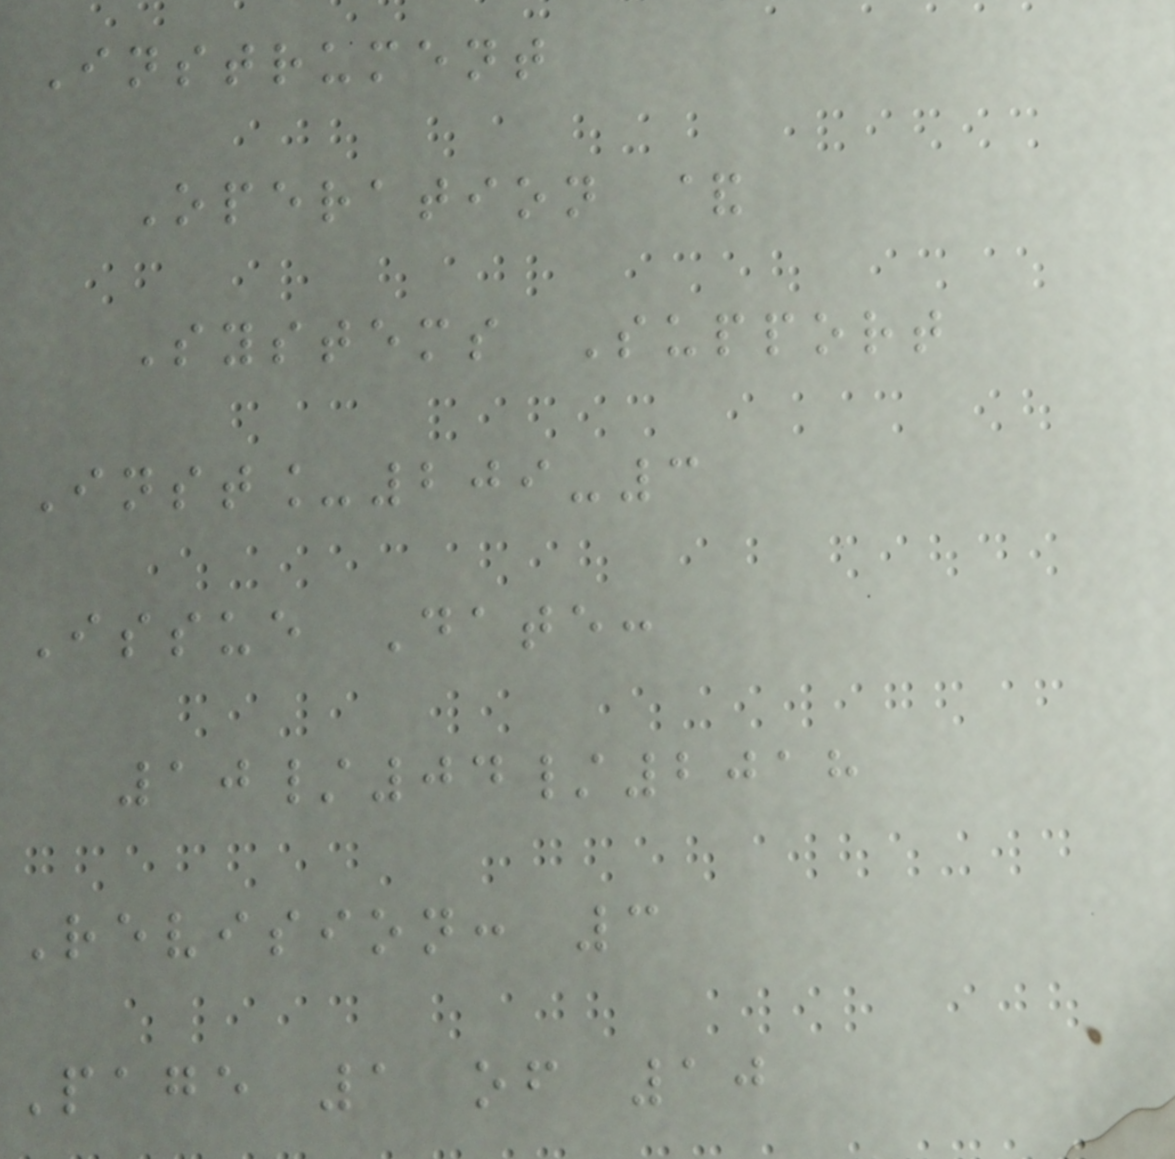Instrument
Operation &
Systems Support
Inst_209-3
Issue Date:
10/04/2018
Revision: 3
Page 1 of 10
